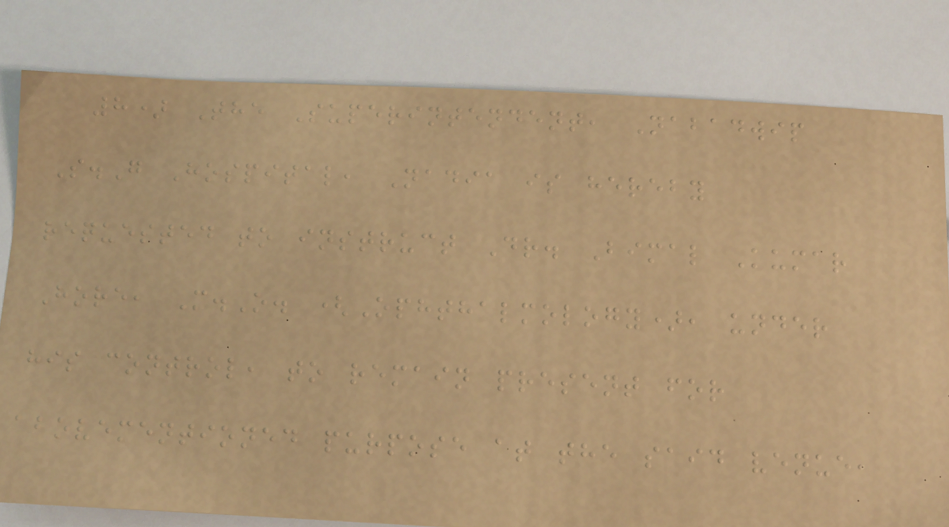8) The Superintendent, Nabadwip
S.G Hospital, Nadia is hereby
requested to instruct Dr. Bimal Kumar
Hore, M.O. (Ophthalmology), under
his control, to remain present for
abovementioned purpose at the said venue,
